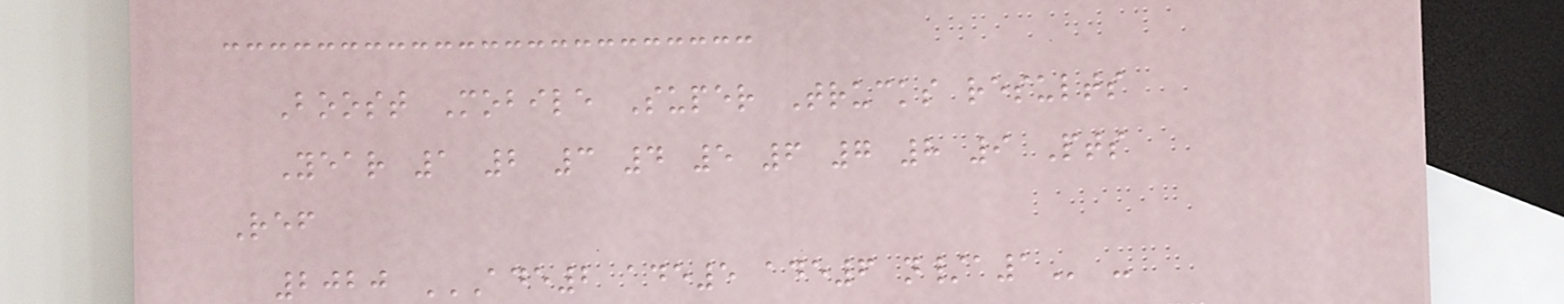Boost Mobile Super Trucks results
Year 1 2 3 4 5 6 7 8 9 Pts
Ref
2020 ADE2 ADE5 ADE6 N/A1 -
